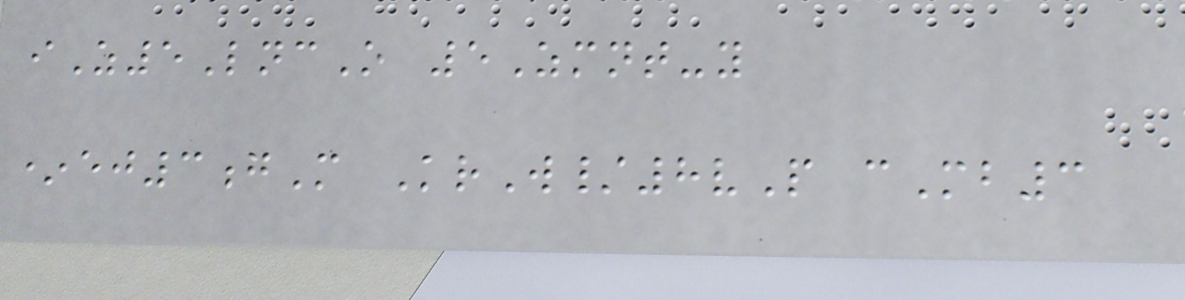iZ5LncO 5Zmnt-y
*ej3gM KrW/8vP cMb3
